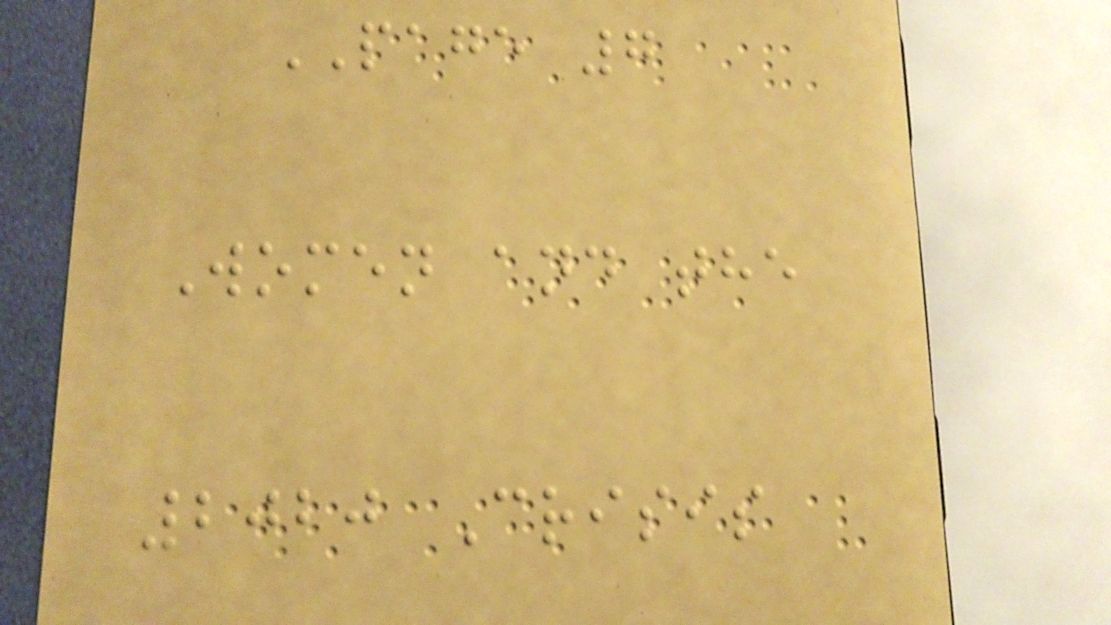PAGE 7
Women and the
2020 Crisis
